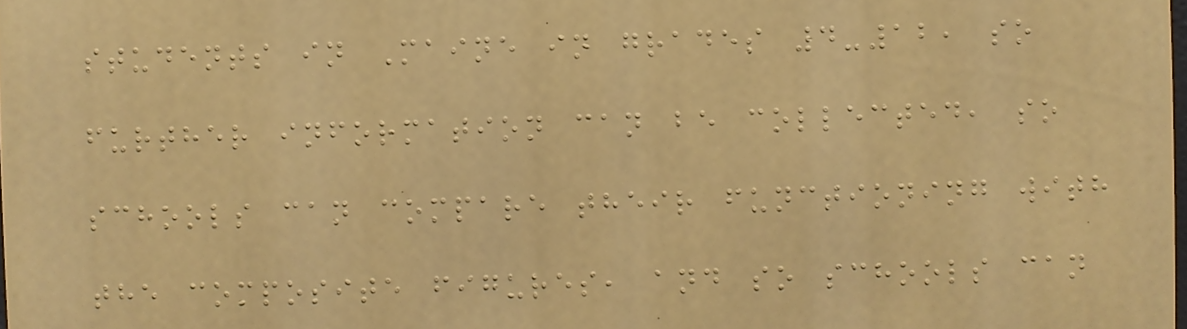students in Maine in grades 4-12, so
further information can be collected, so
schools can compare their functioning with
the composite figures, and so schools can
